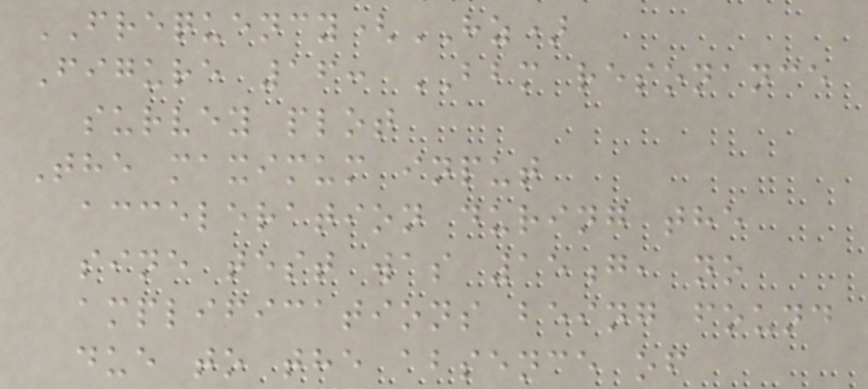FREQUENCY(HZ)
Figure 16: BBM resonance
survey plot
The maximum input
acceleration during the
sine test was 15g, no
amplifications being found
due to the absence of
